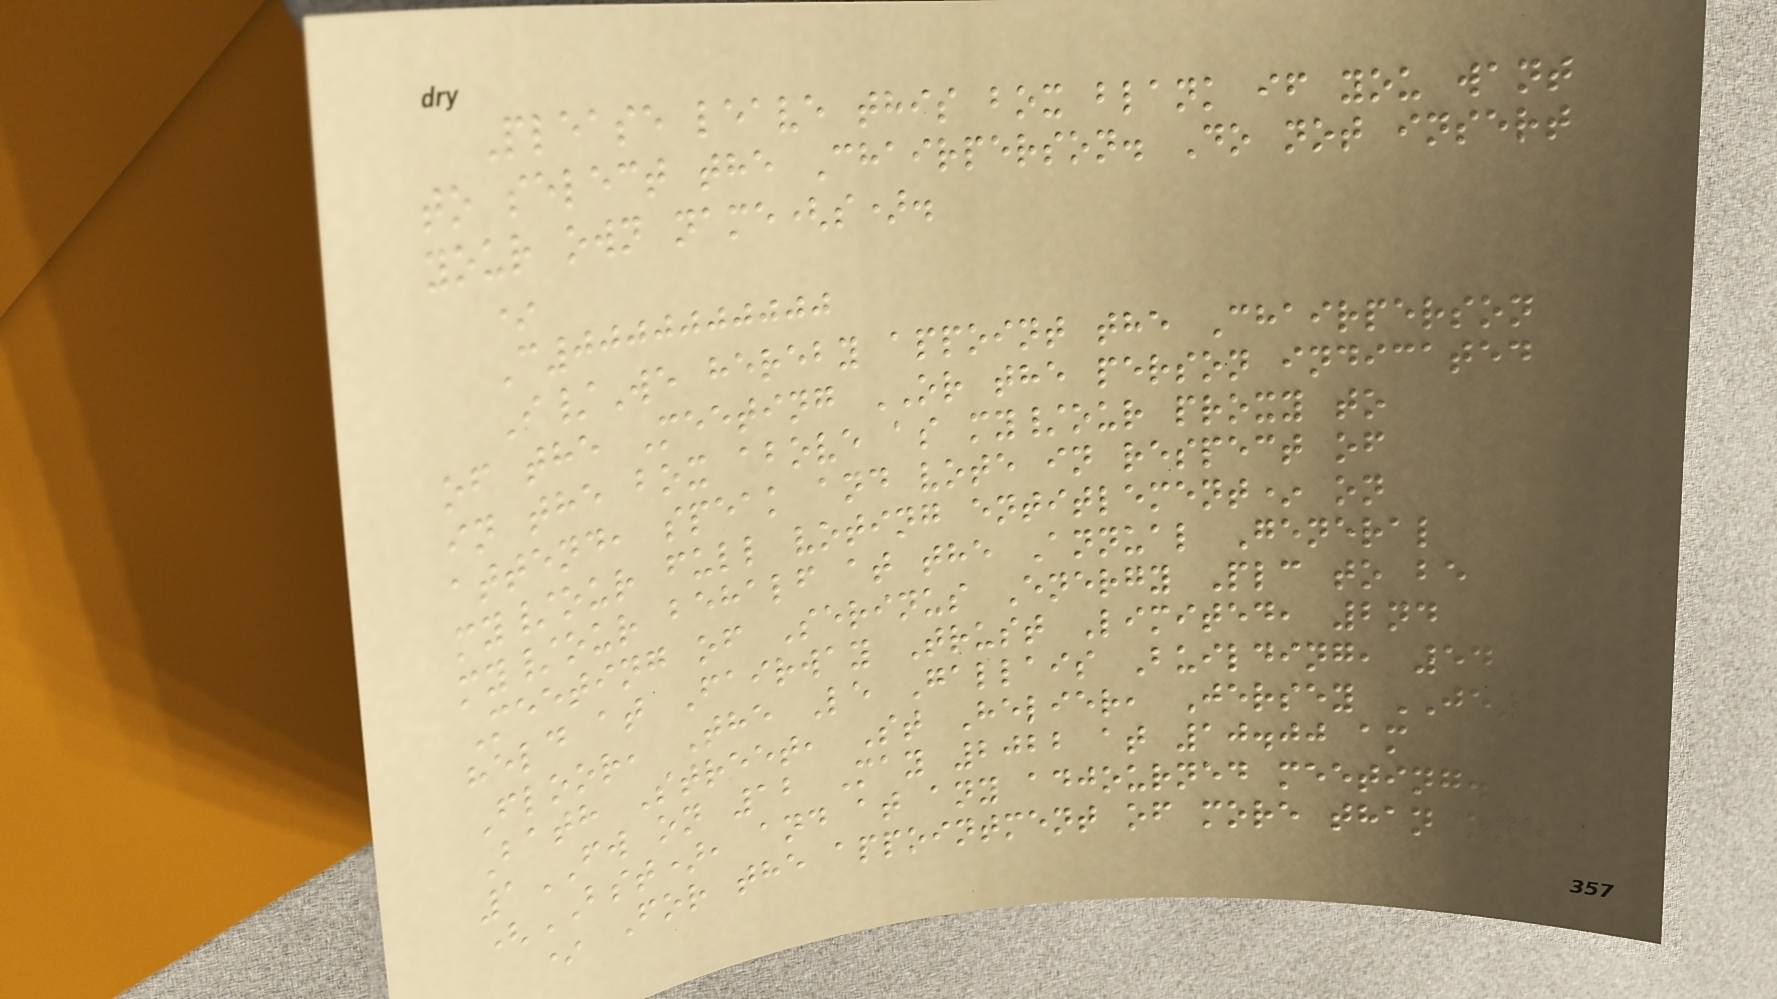Please leave this box blank if you want
to select the Chairperson. Do not insert
your own name(s).
*
C0000000000
I/We hereby appoint the Chairperson
of the Meeting OR the person indicated
in the box above as my/our proxy to
attend, speak and vote in respect of
my/our full voting entitlement* on
my/our behalf at the Annual General
Meeting of Serinus Energy Plc to be
held at Fairway Trust Limited, 2nd
Floor, The Le Gallais Building, 54
Bath Street, St Helier, Jersey JE1
1FW on 12 May 2022 at 10.00 am
(BST), and at any adjourned meeting.
* For the appointment of more than one
